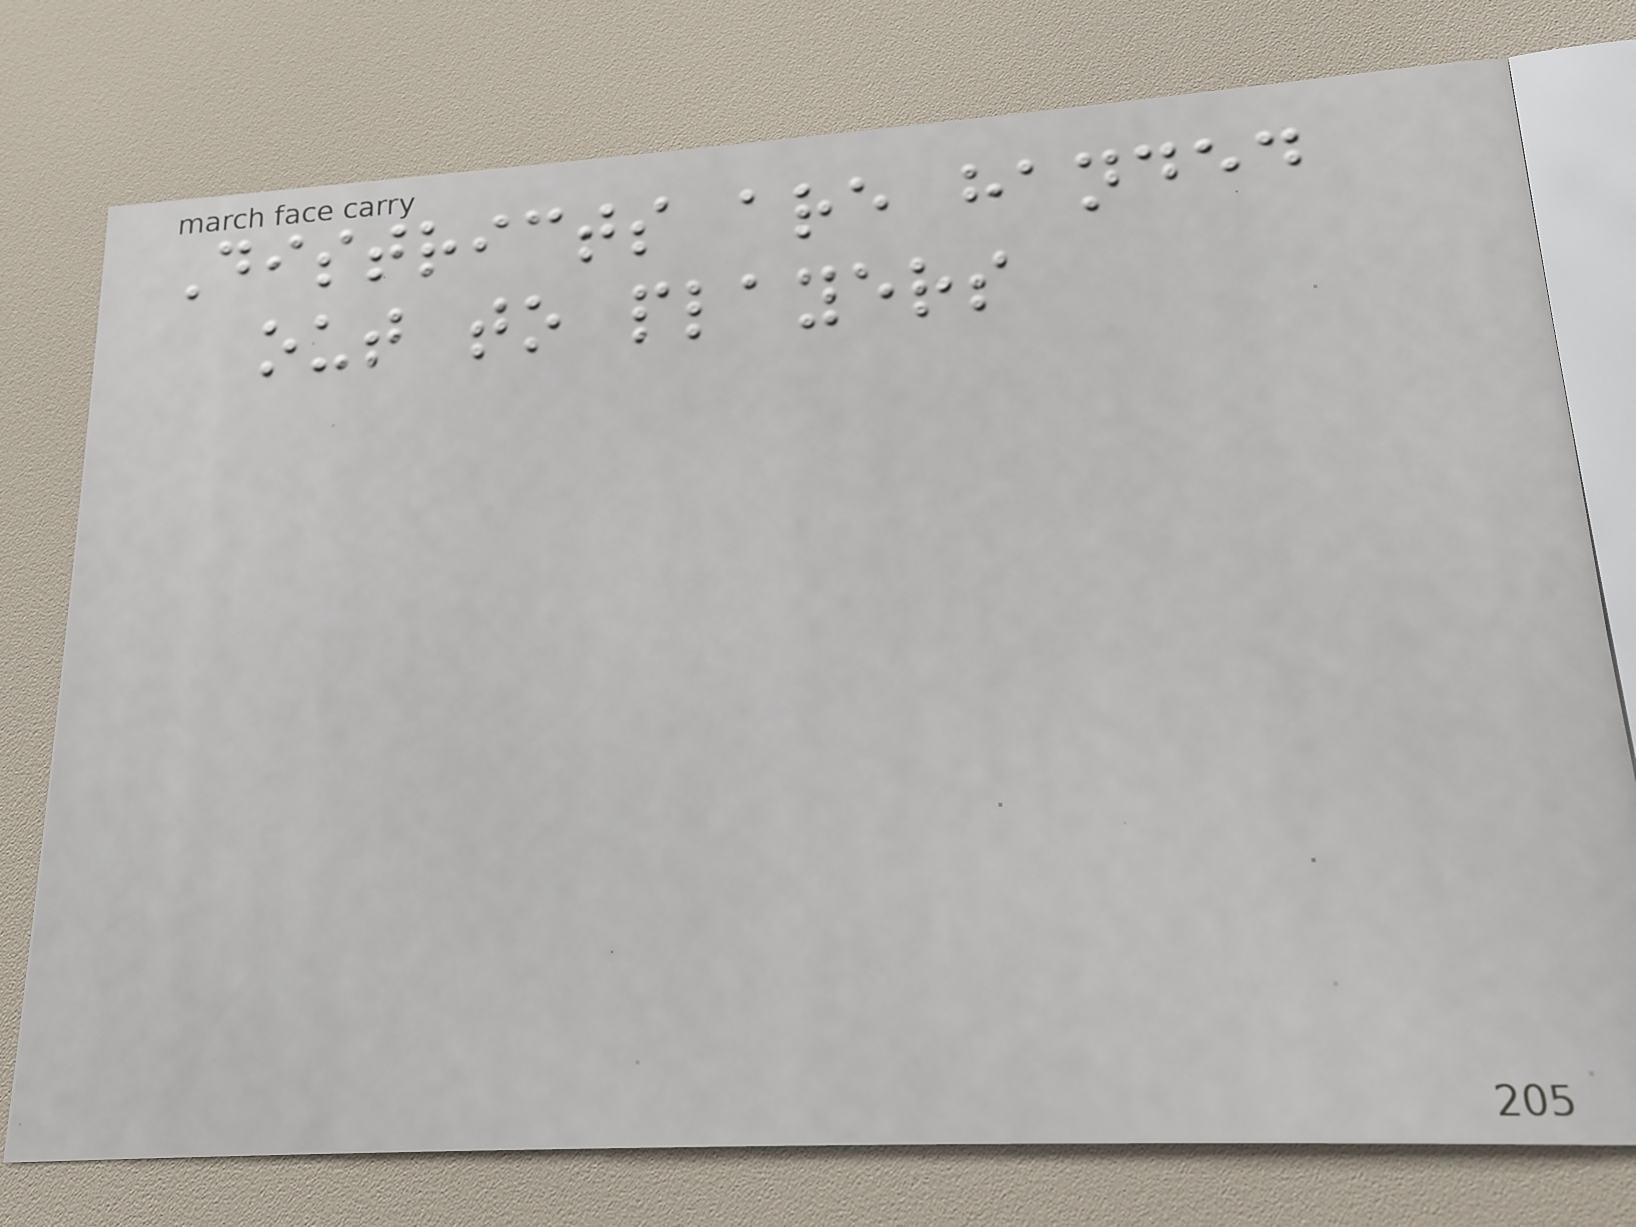Districts are handed
out to players
